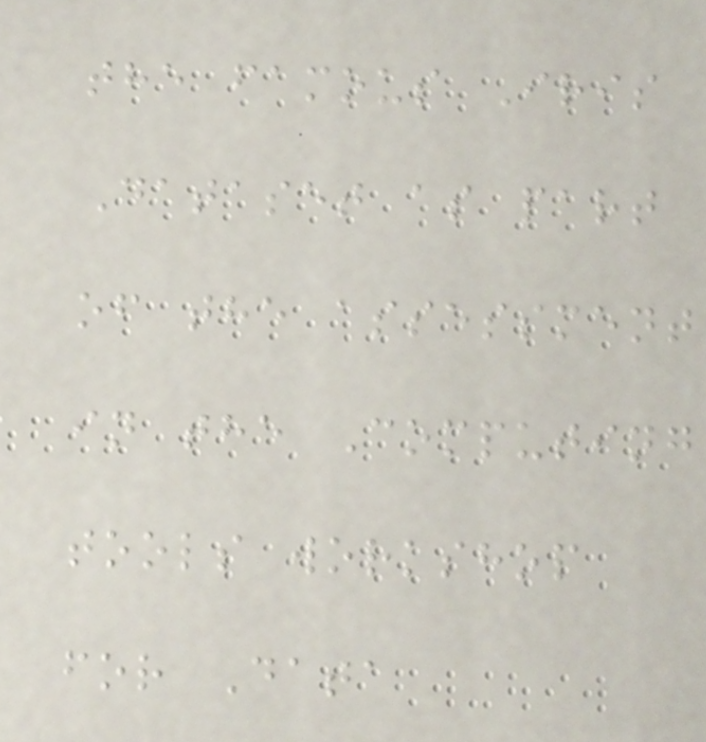the famous Iris
Dataset as part
of the assessment
in the Computing
tools workshop
for Data
